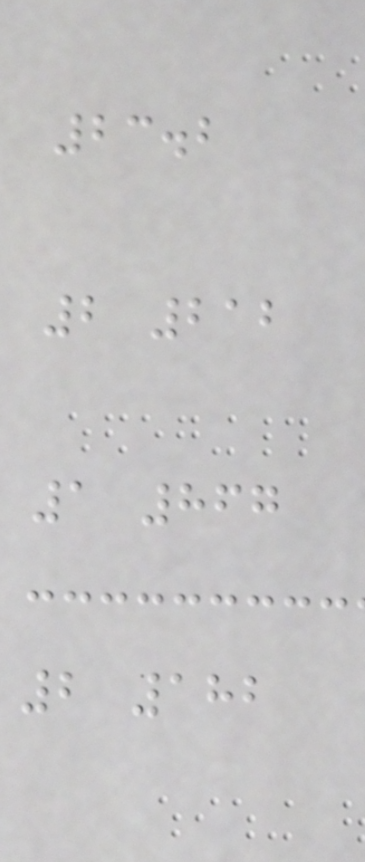23.2
2 212
1 867
2 182
